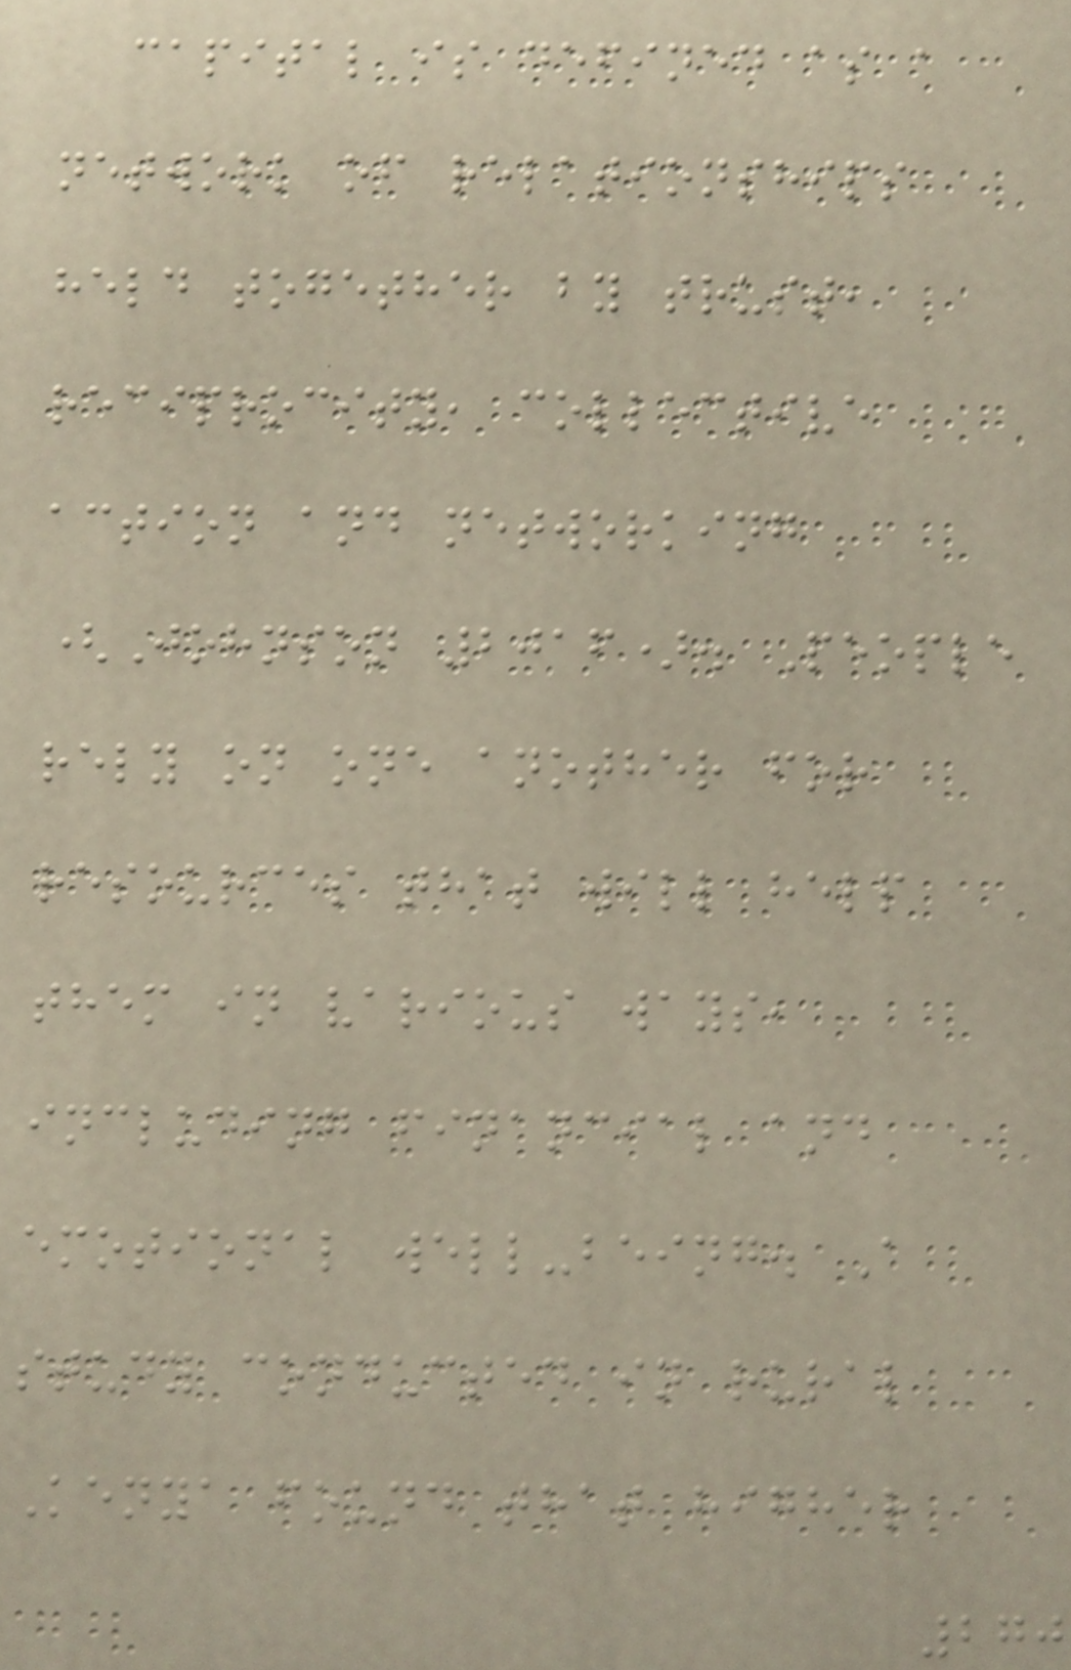capital is defined as a
network of relationships
held together by trust,
reciprocity, collective
action and networking
(Johnson 2016). People
rely on one another for
resources that will help
them in various ways,
including financial and
emotional well-being. A
study conducted in rural
Kenya found that higher
270
